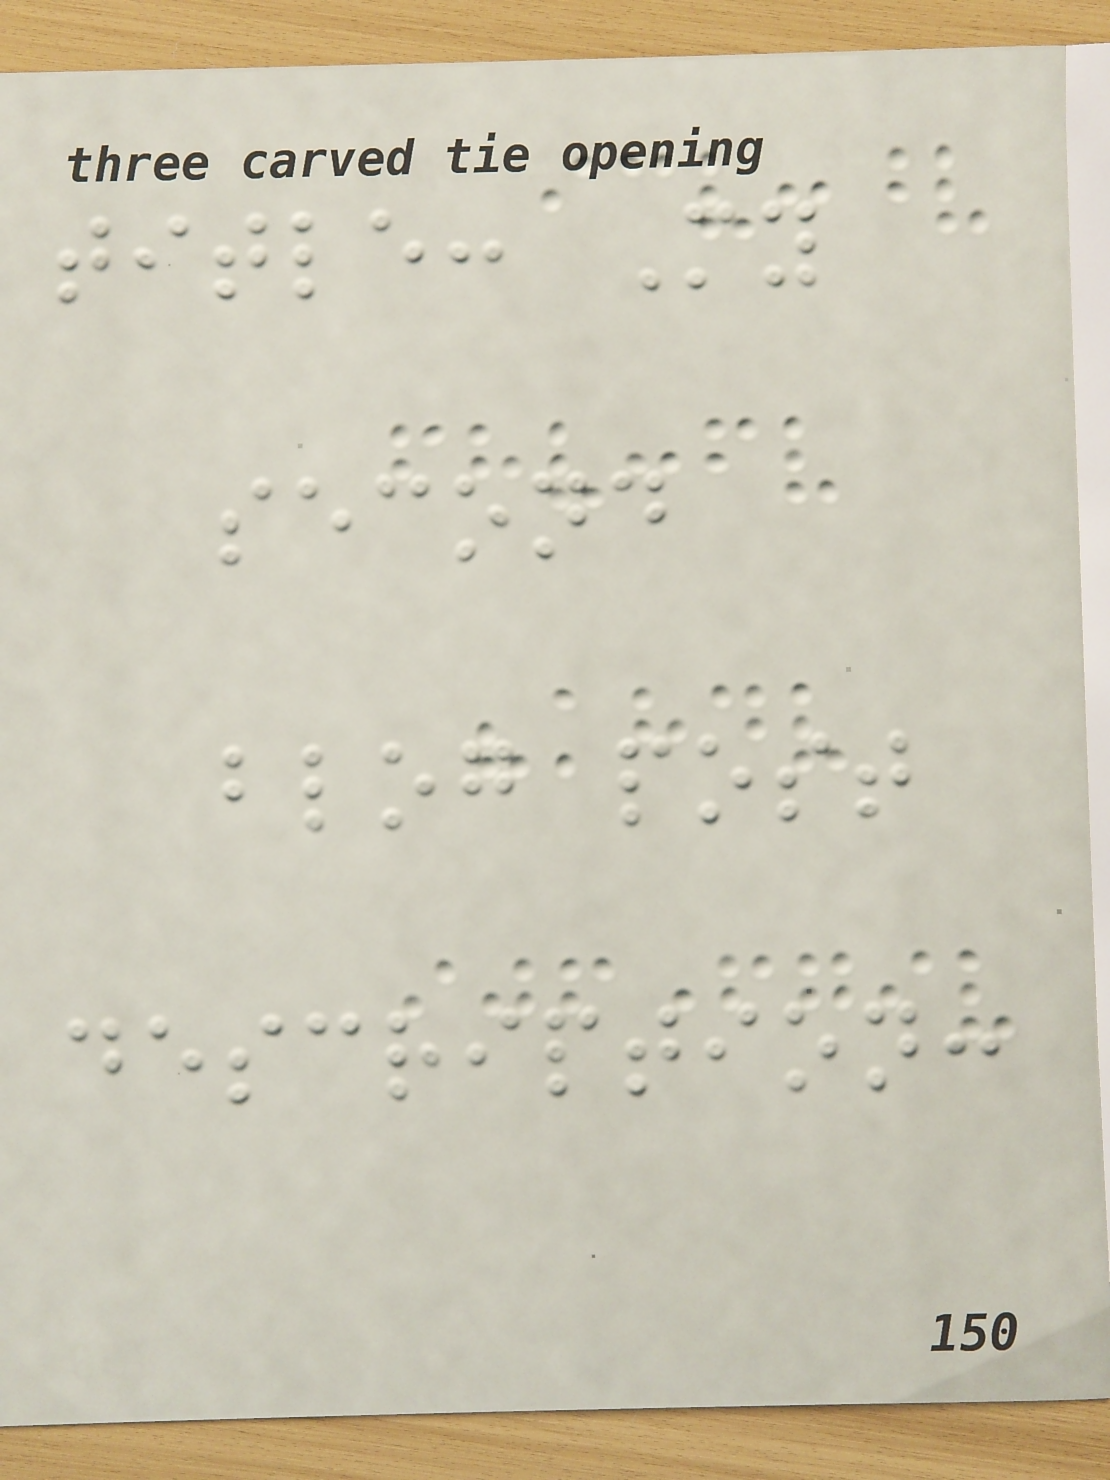title: My
second
blog post
description:
